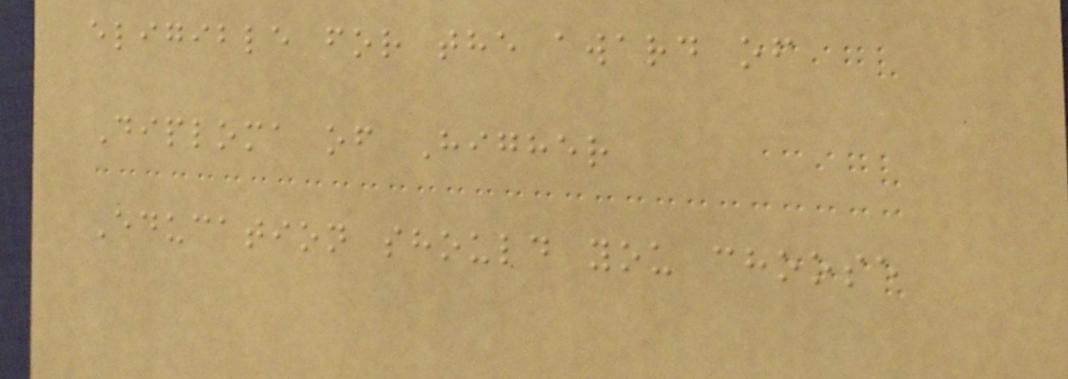eligible for the award of
Diploma of Higher
Education should you choose
